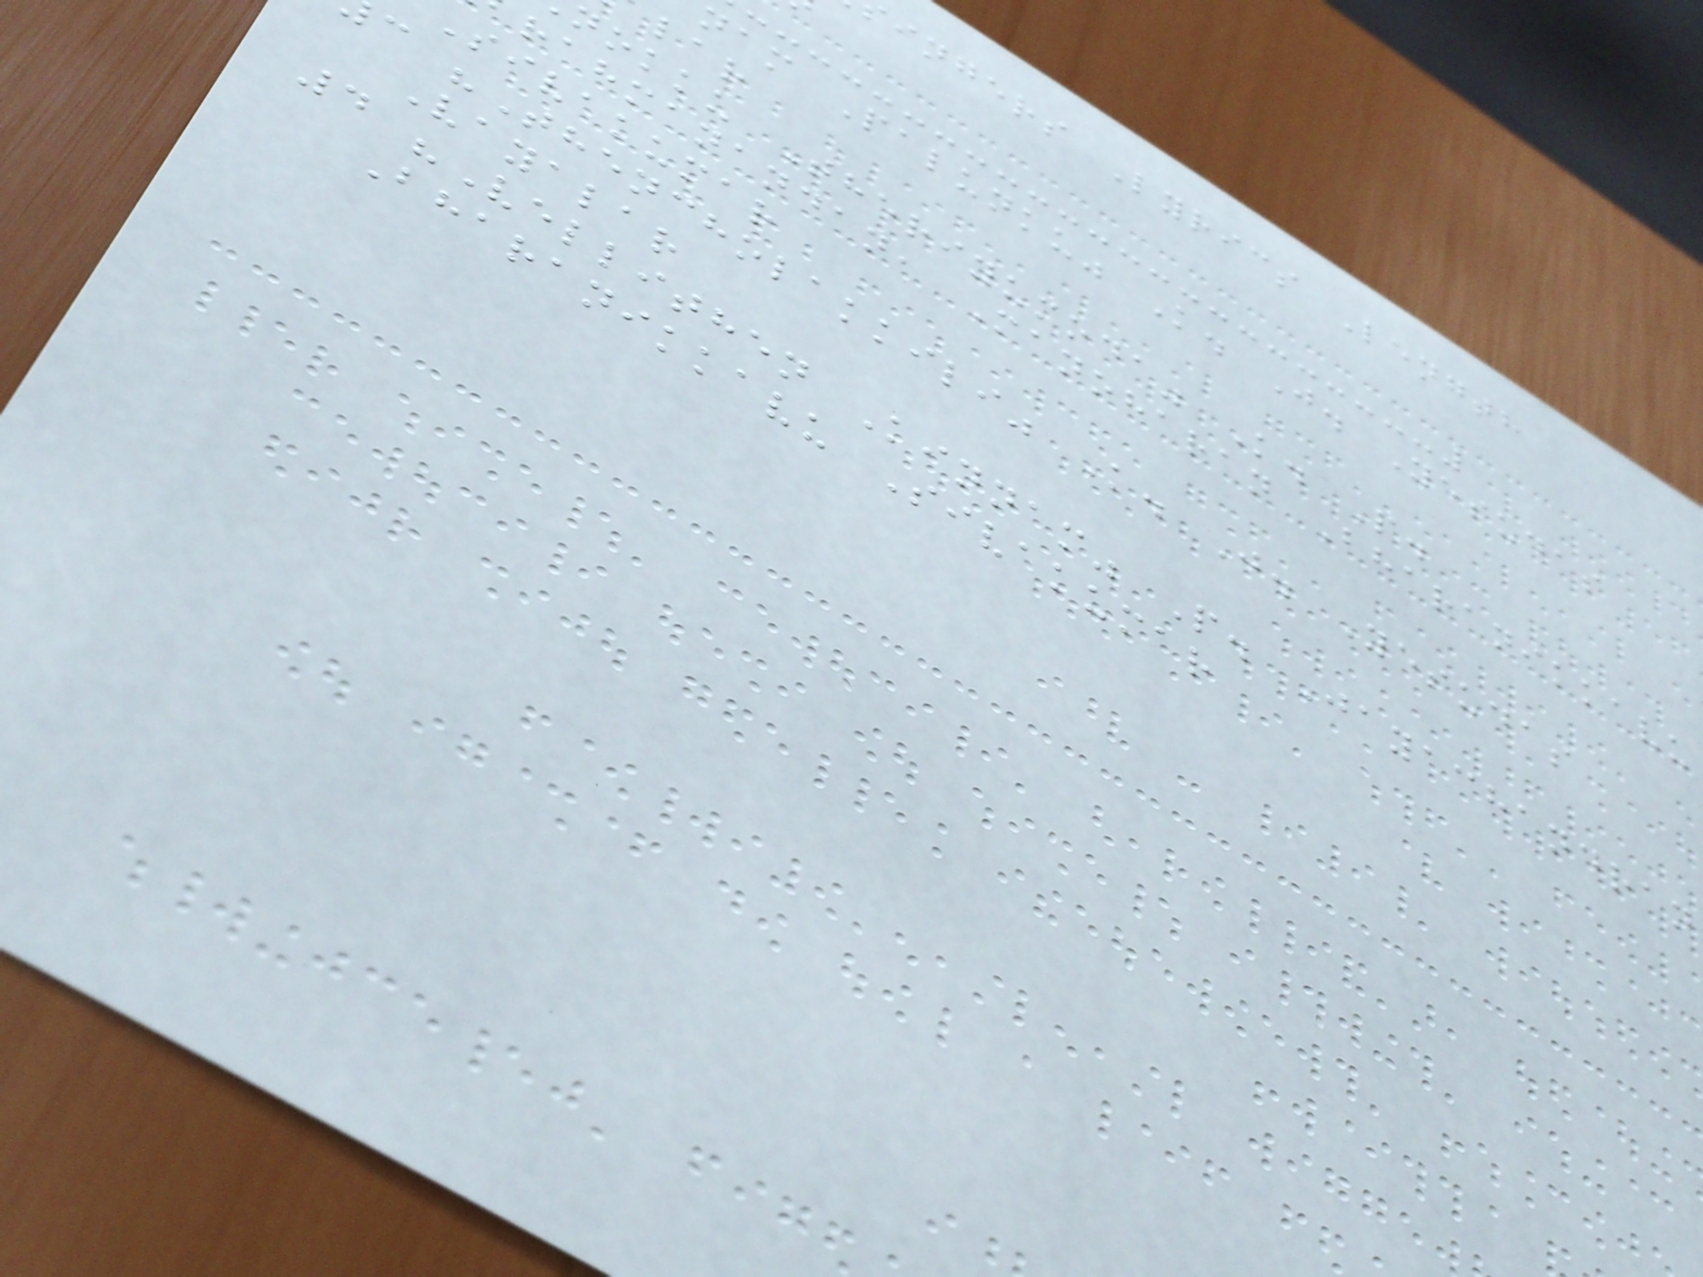ingers Lyrics Length
nam Palunku" K. J. Yesudas
nokku Theriyumoda" K. P.
rahmanandan, Manoharan Bharanikkavu
Sivakumar
c "Thencholakkili" K. J. Yesudas
Vayalar
4 "Vellithen Kinnam" P. Jayachandran
Bharanikkavu Sivakumar
